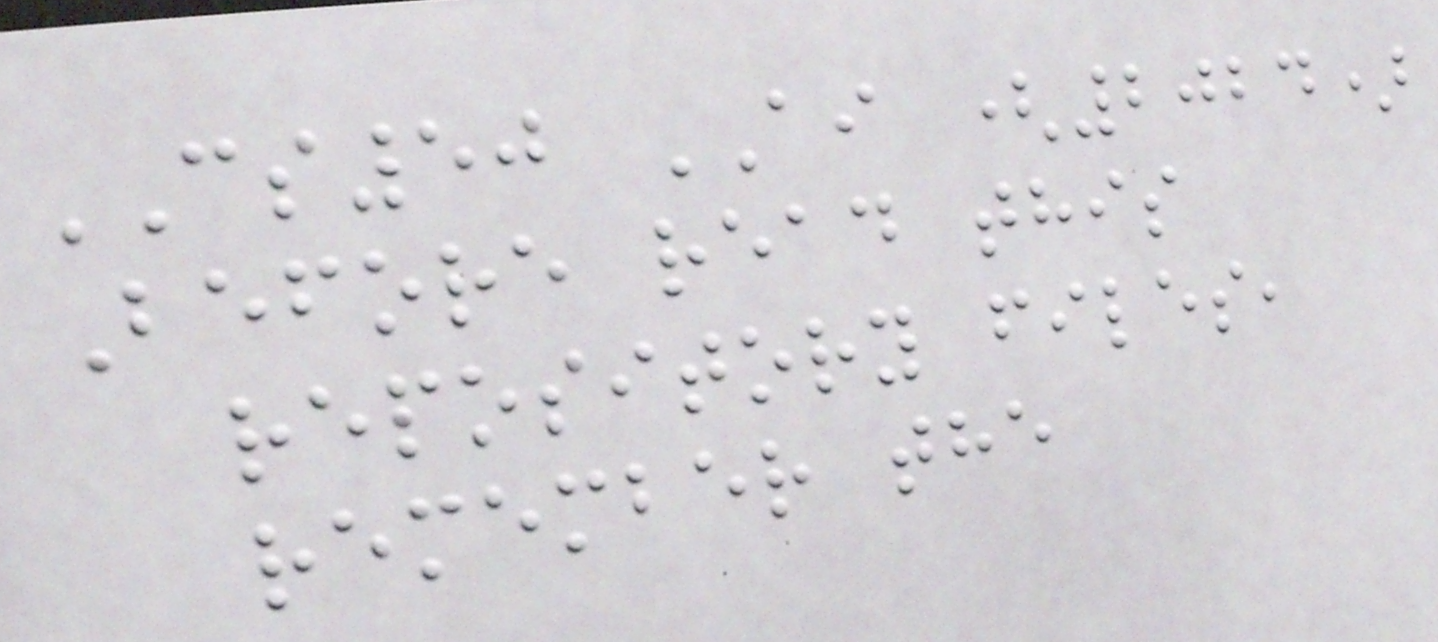CS50 AI (2024)
Before read this
repository files,
remember the
